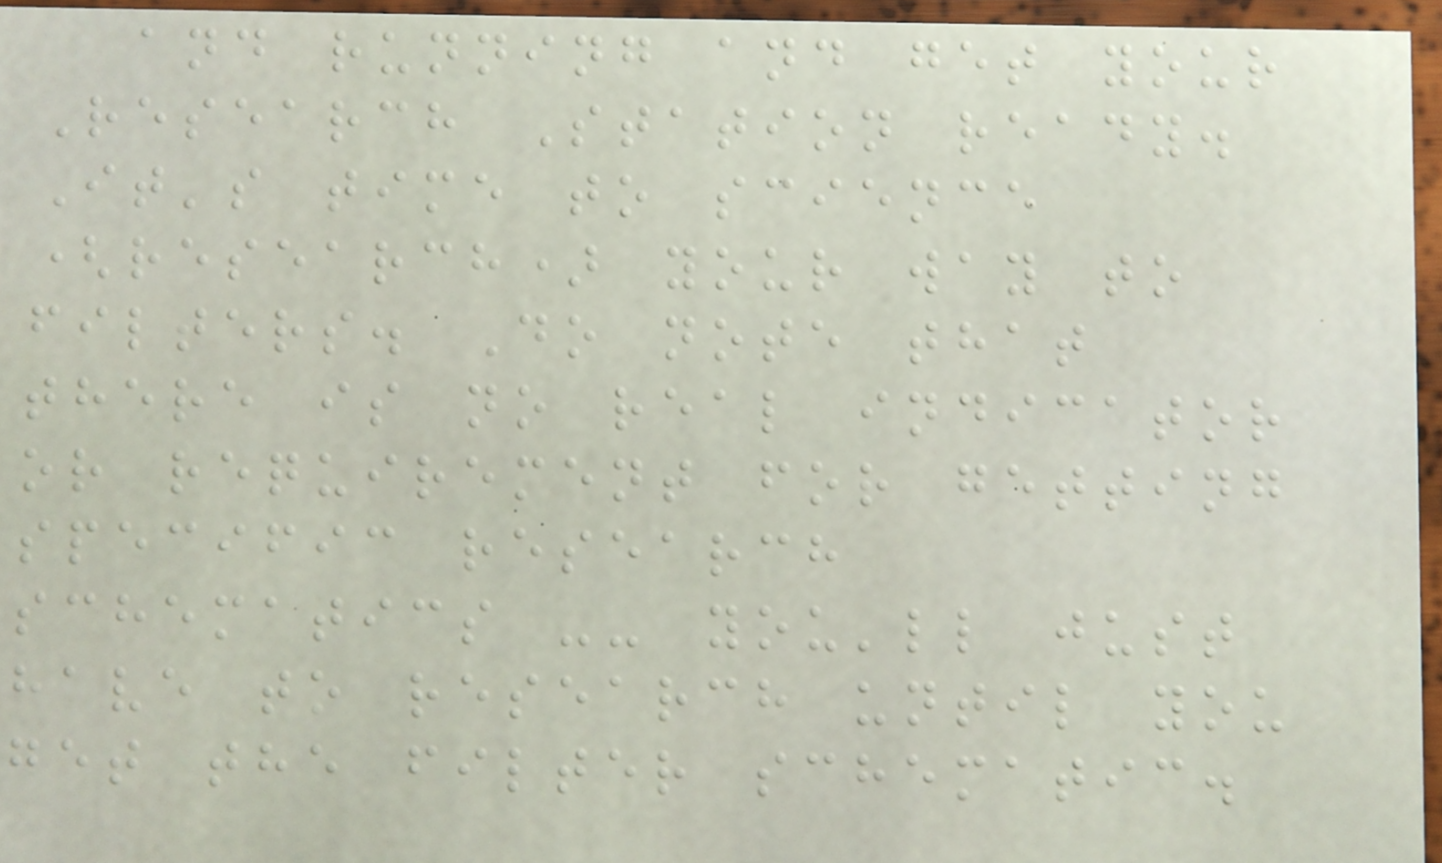and running and get your
Research Station ready.
It's time to science
(research) your way to
filters. Do note that
there is no real indicator
or requirement for getting
specific research
schematics -- you'll just
have to research until you
get the filter schematic.
